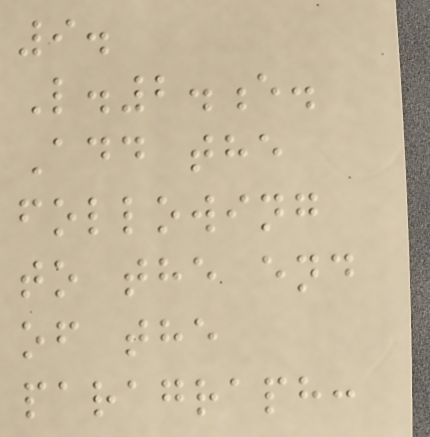9.
L.2.e.
Add the
following
to the end
of the
paragraph:
